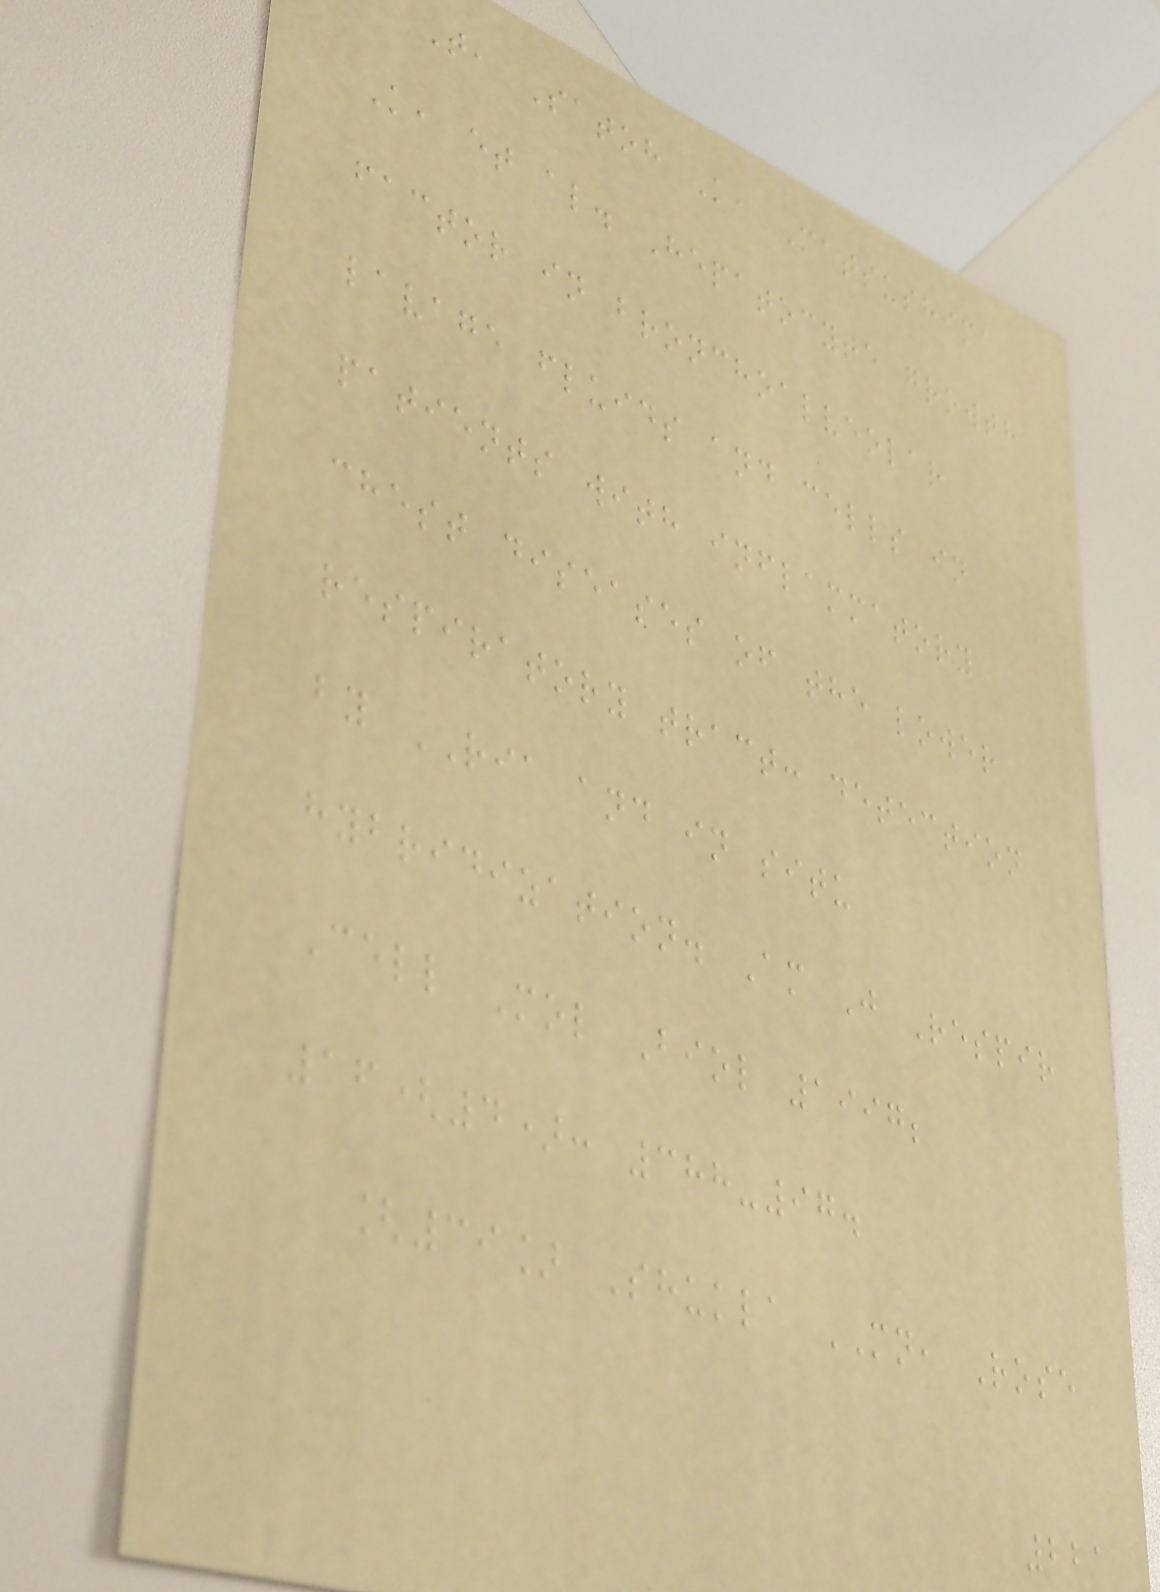T, Satoh K, Matsushima
K, et al. Hepatocyte growth
factor in bronchoalveolar
lavage fluids and cells in
patients with inflammatory
chest diseases of the lower
respiratory tract: detection
by RIA and in situ
hybridization. Am J Respir
Cell Mol Biol 1997;
16(4): 388-97.
[39] Shukla MN, Rose
221
